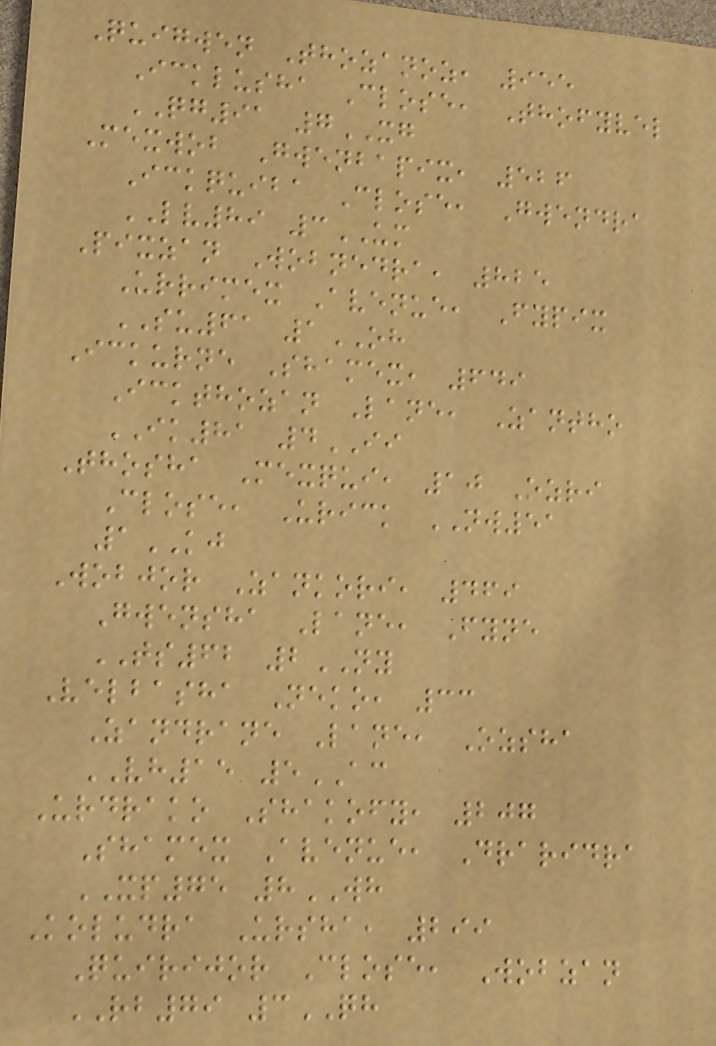Quigwen Thozanoz, 955
Icklusha Close, Thofyvel
QG91 7XG
Mexwob Gwenbapix, 526
Ickquiba Close, Gwendra
LV89 3UM
Pixzan Wobnedra, 825
Urrimex Avenue, Fypix
SU61 1OH
Ickurne Shamex, 649
Ickthozan Lane, Zantho
IK81 4II
Thosha Mexqui, 10 Ozri
Close, Urick NW51
1KJ
Wobjor Zankori, 469
Gwensha Lane, Fyne
TS62 2NY
Velbasha Neko, 33
Zandrane Lane, Ozsha
VH15 5AC
Urdrako Shakofy, 207
Shamex Avenue, Draridra
XP75 8WH
Koludra Ursha, 299
Quirijor Close, Wobzan
RB79 3QH
